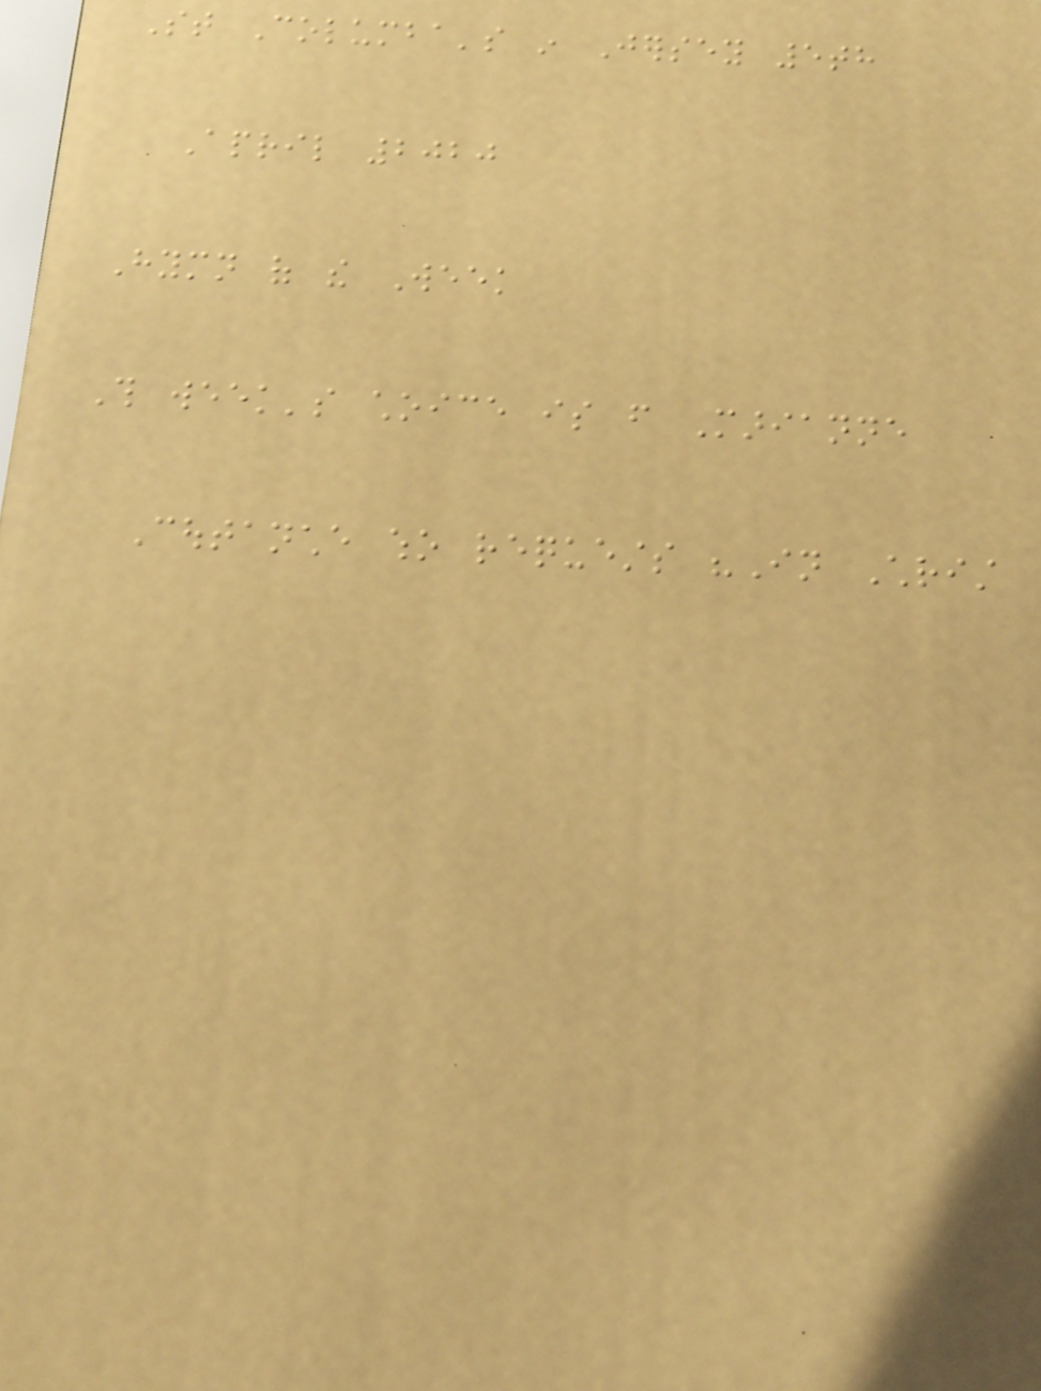St Columba's in Jersey 5th
April 2020
Hymn of the Week
This week's choice is from Marianne
Coutanche who requests "In Christ
